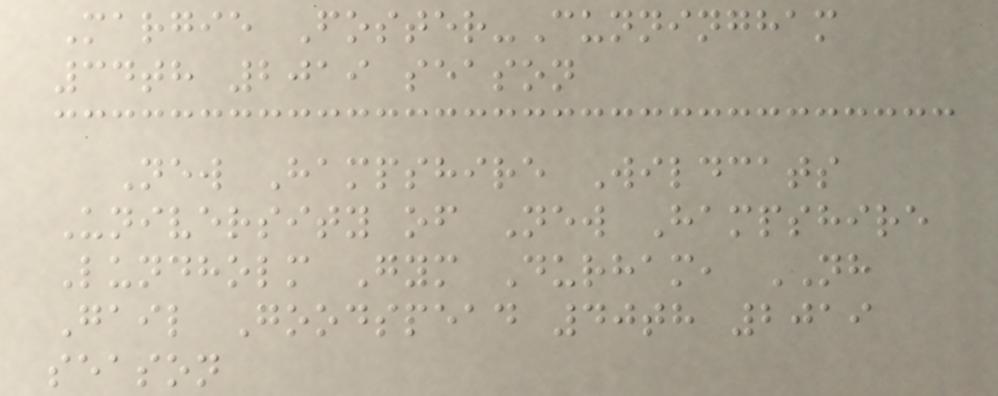Margie Foster-Cunningham
34th 2019 season
New Hampshire Wildcats
University of New Hampshire
Lundholm Gym Durham, NH
Gail Goodspead 40th 2019
season
